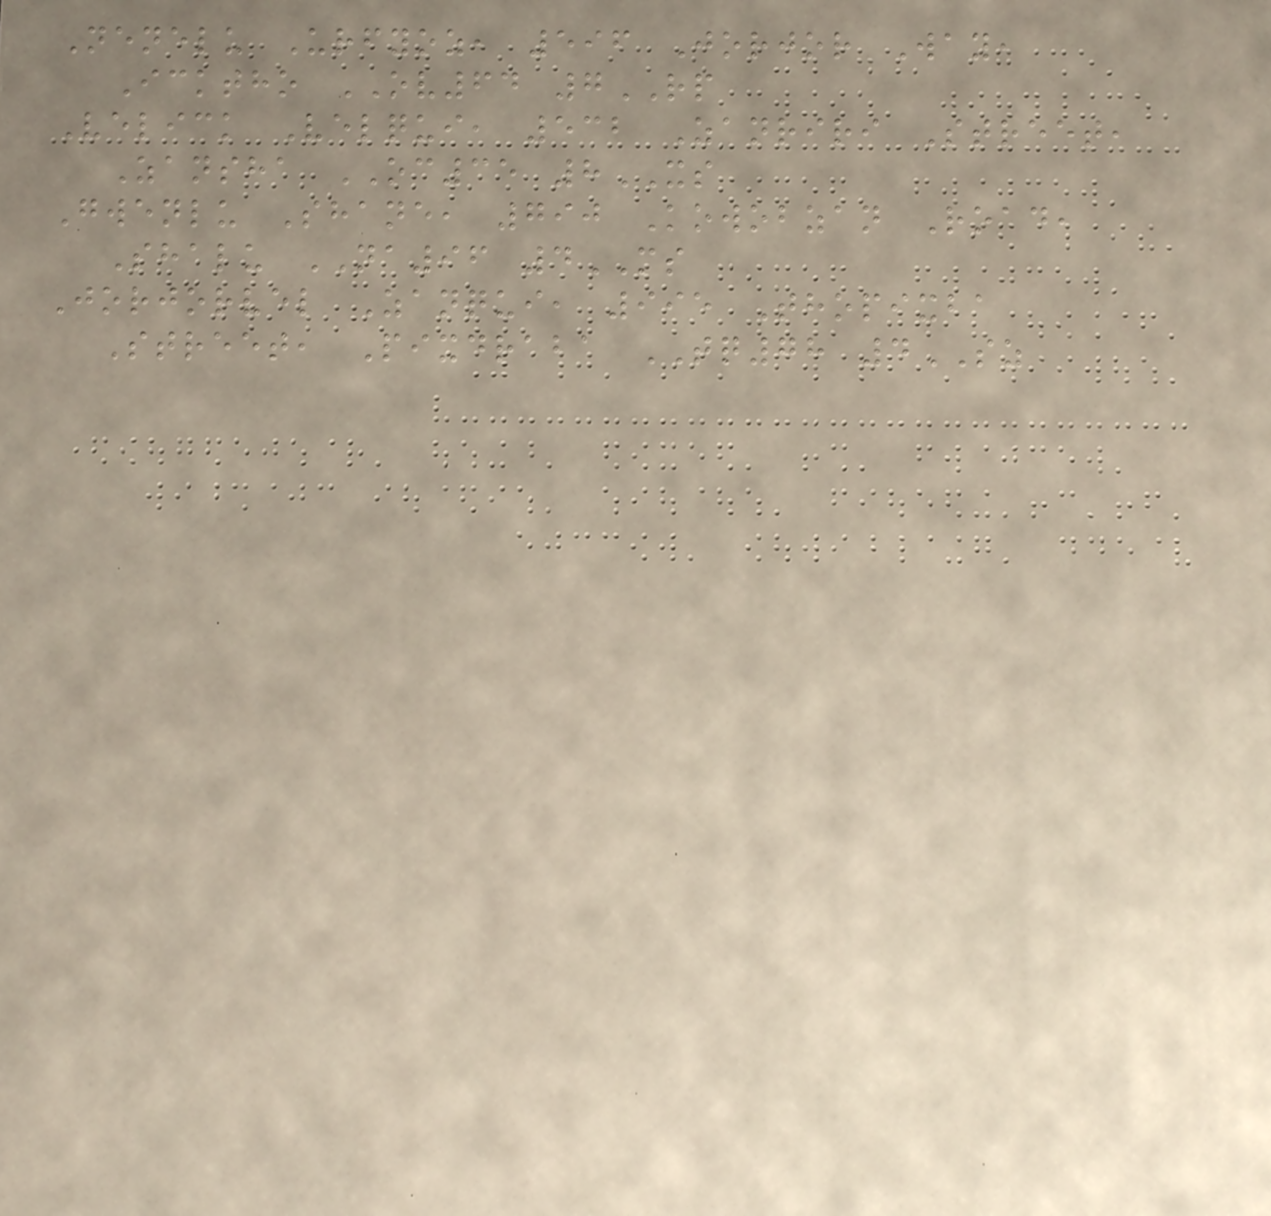Nenelu Urfyoz, 596 Jorjor Way,
Icktho OV64 7RP
Velick Velqui, 532 Zanriri Street,
Zansha OC35 8XS
Gwenlu Shane, 790 Kowobzan Road,
Shalu NA96 4MS
Jorjorvel Zanqui, 995 Thopixba
Street, Pixdraba TQ78 4SZ
